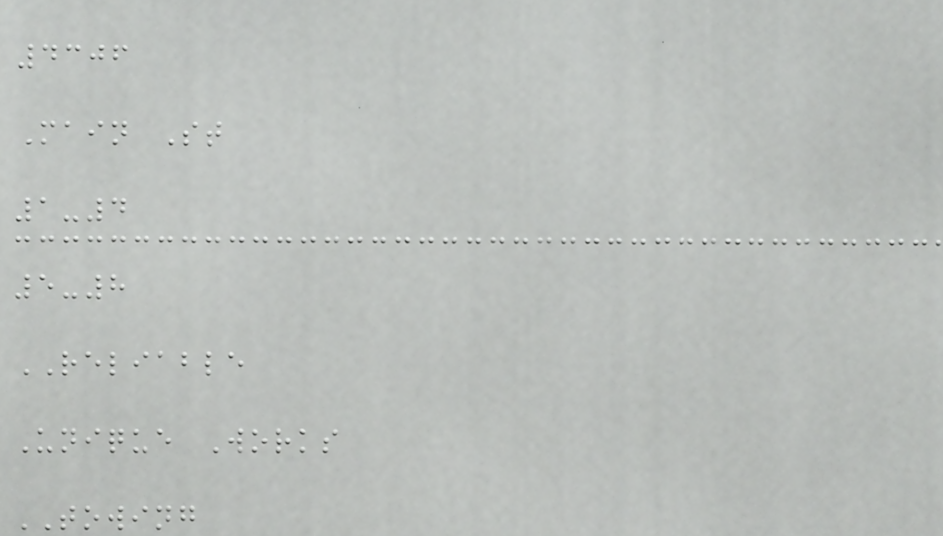4306
Main St
1-4
5-8
RELIABLE
Unique Works
TOWING
